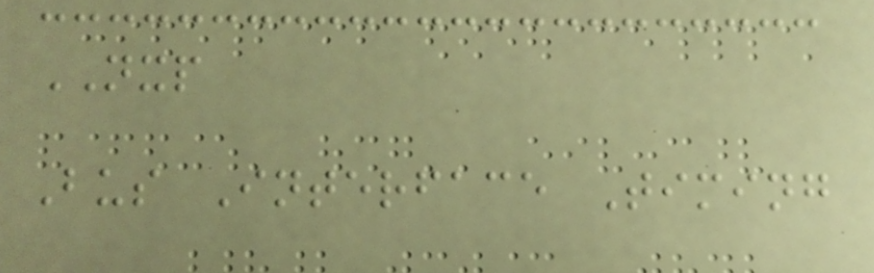NXP
Bus Interface Timing
